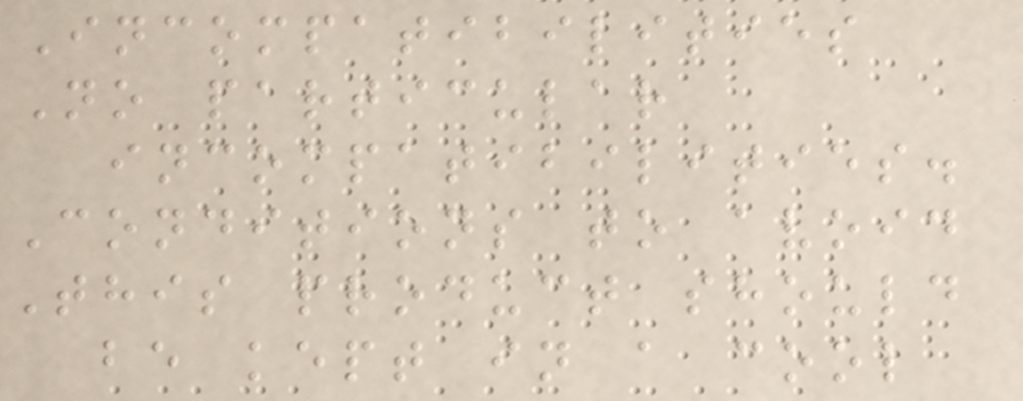Incompatibilities
No particular
incompatibilities.
Conditions to avoid
This product should
be kept in a cool
